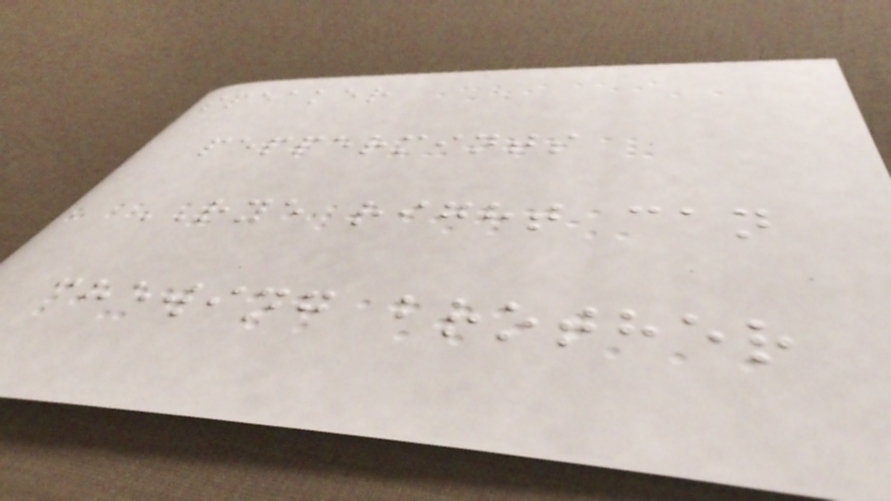speaker
peppermints
RYE right can
chewing brother
